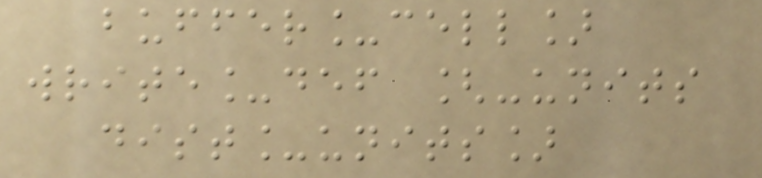buffer_cell]
write_def [-units
dist_units]
